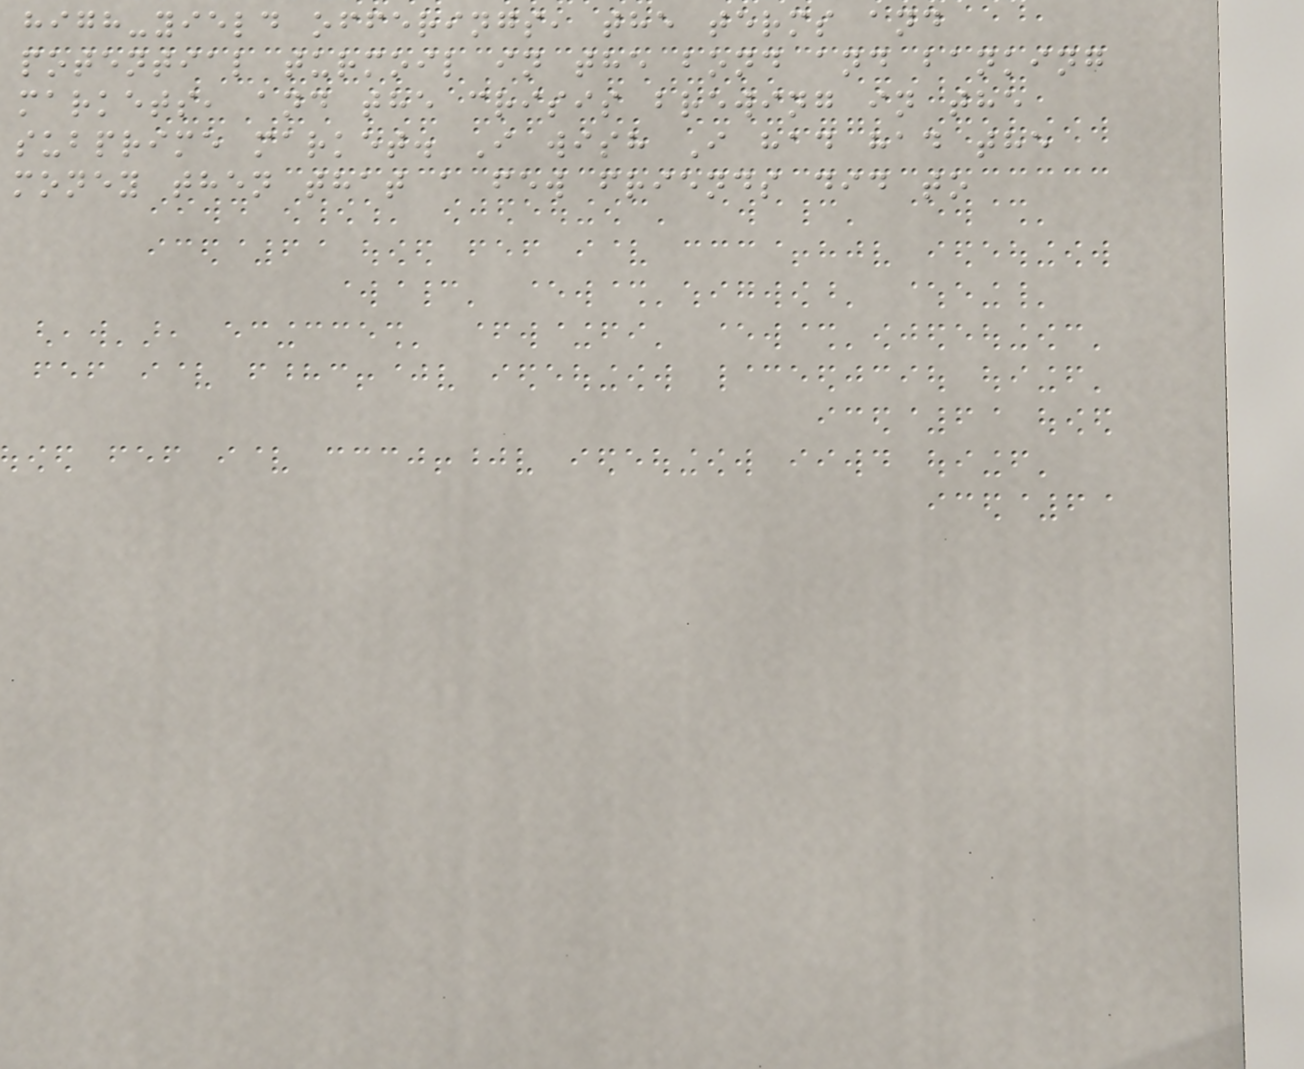high-yield offerings, the terms and
potential turmoil in the bond and banking
markets, and the crisis brewing in the
subprime market. I wish I had had the
money then that a few friends did to
